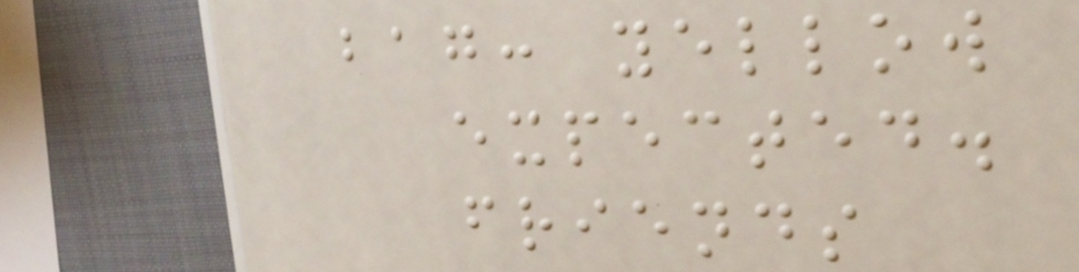bag: yellow
expected.
friends
